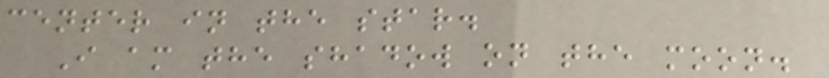center in the star.
I am the shadow on the moon.
